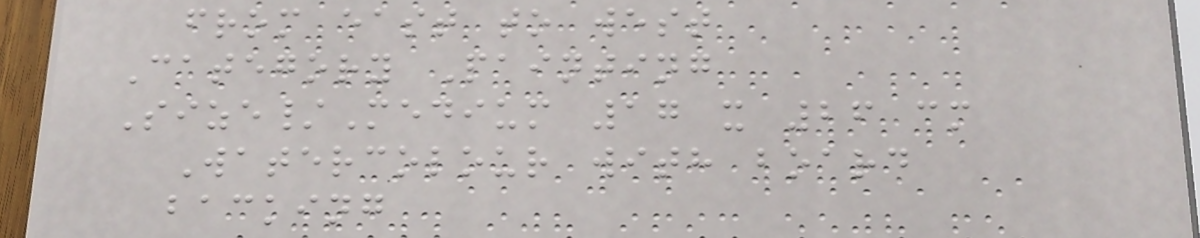from east to west
Category Painting
Size/Medium 17 x 26 cm
Watercolour with board
backing
